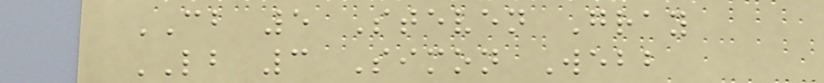CB 5 Steven Gray
LB 3 Simon Webb
